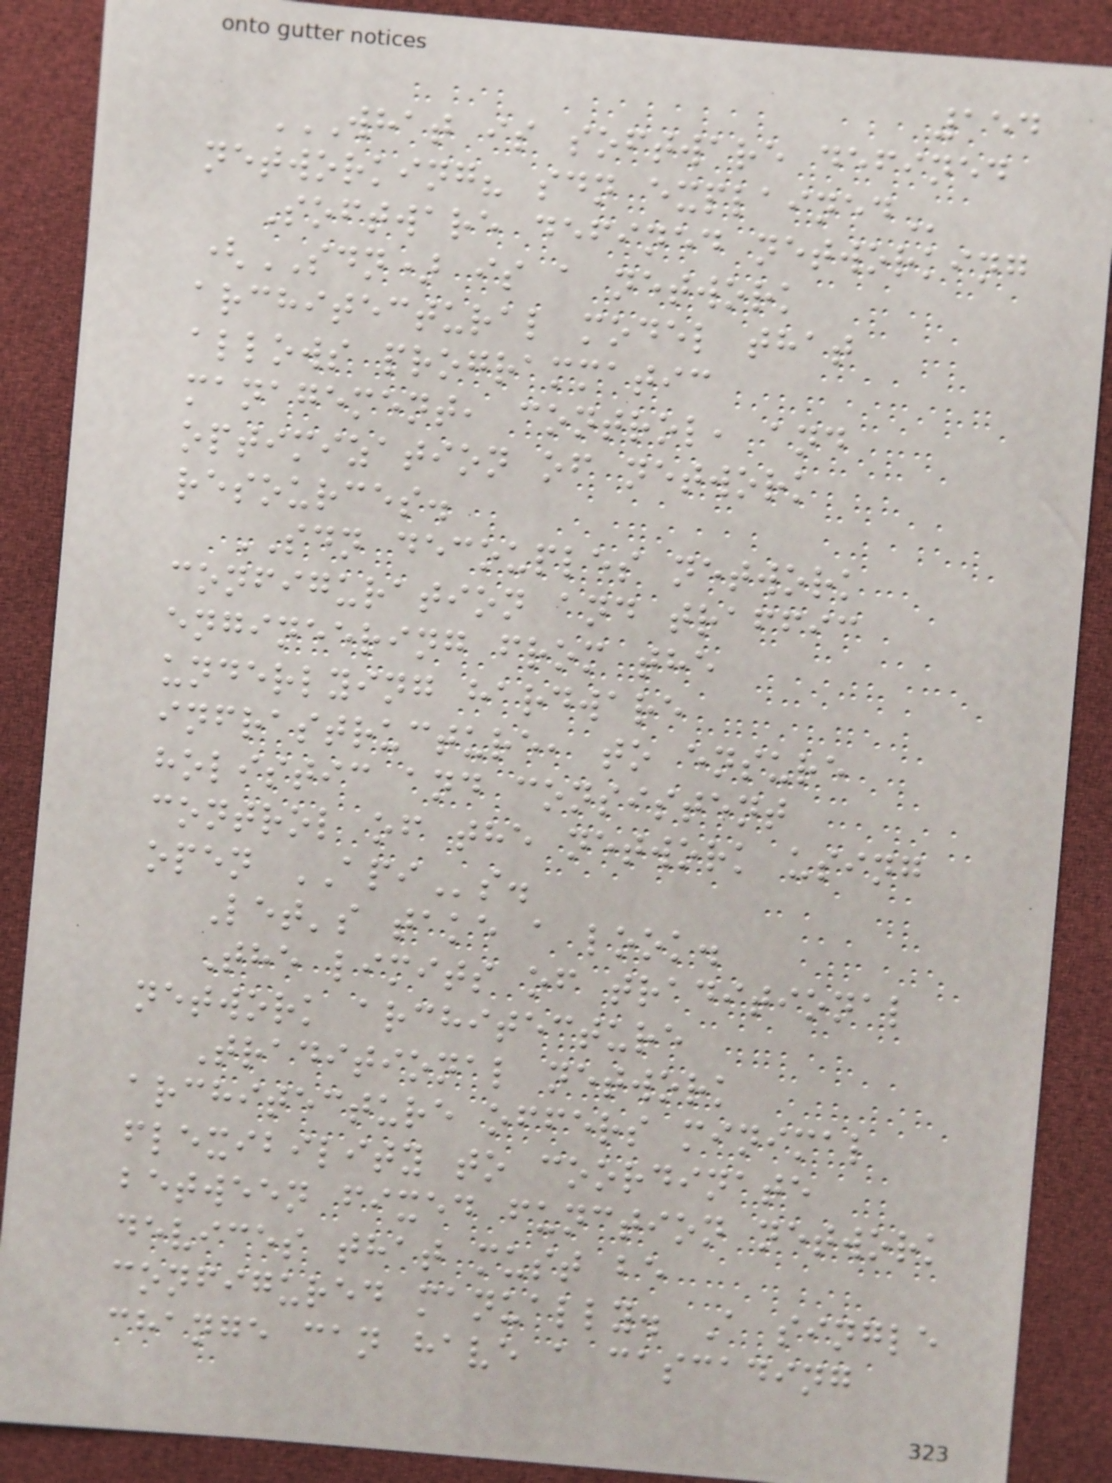154
WHAT IS SOFTWARE DEFINED
NETWORKING? SDN EXPLAINED
Software defined networking
(SDN) is a network
architectural model that
allows programmatic
management, control, and
optimization of network
resources.
SDN decouples network
configuration and traffic
engineering from the
underlying hardware
infrastructure, to ensure
holistic and consistent
control of the network using
open APIs.
Let's take a look.
The limits of traditional
network architecture
Traditional network
architecture offers minimal
flexibility to coordinate
between fixed function network
devices that must be
configured manually. A single
change can have a cascading
